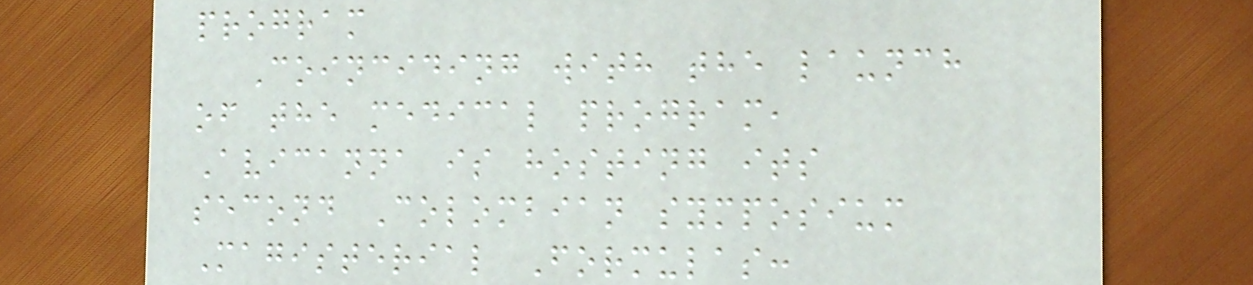program
Coinciding with the launch
of the medical program,
Avicanna is hosting its
second Colombian symposium
Magisterial Formulas:
